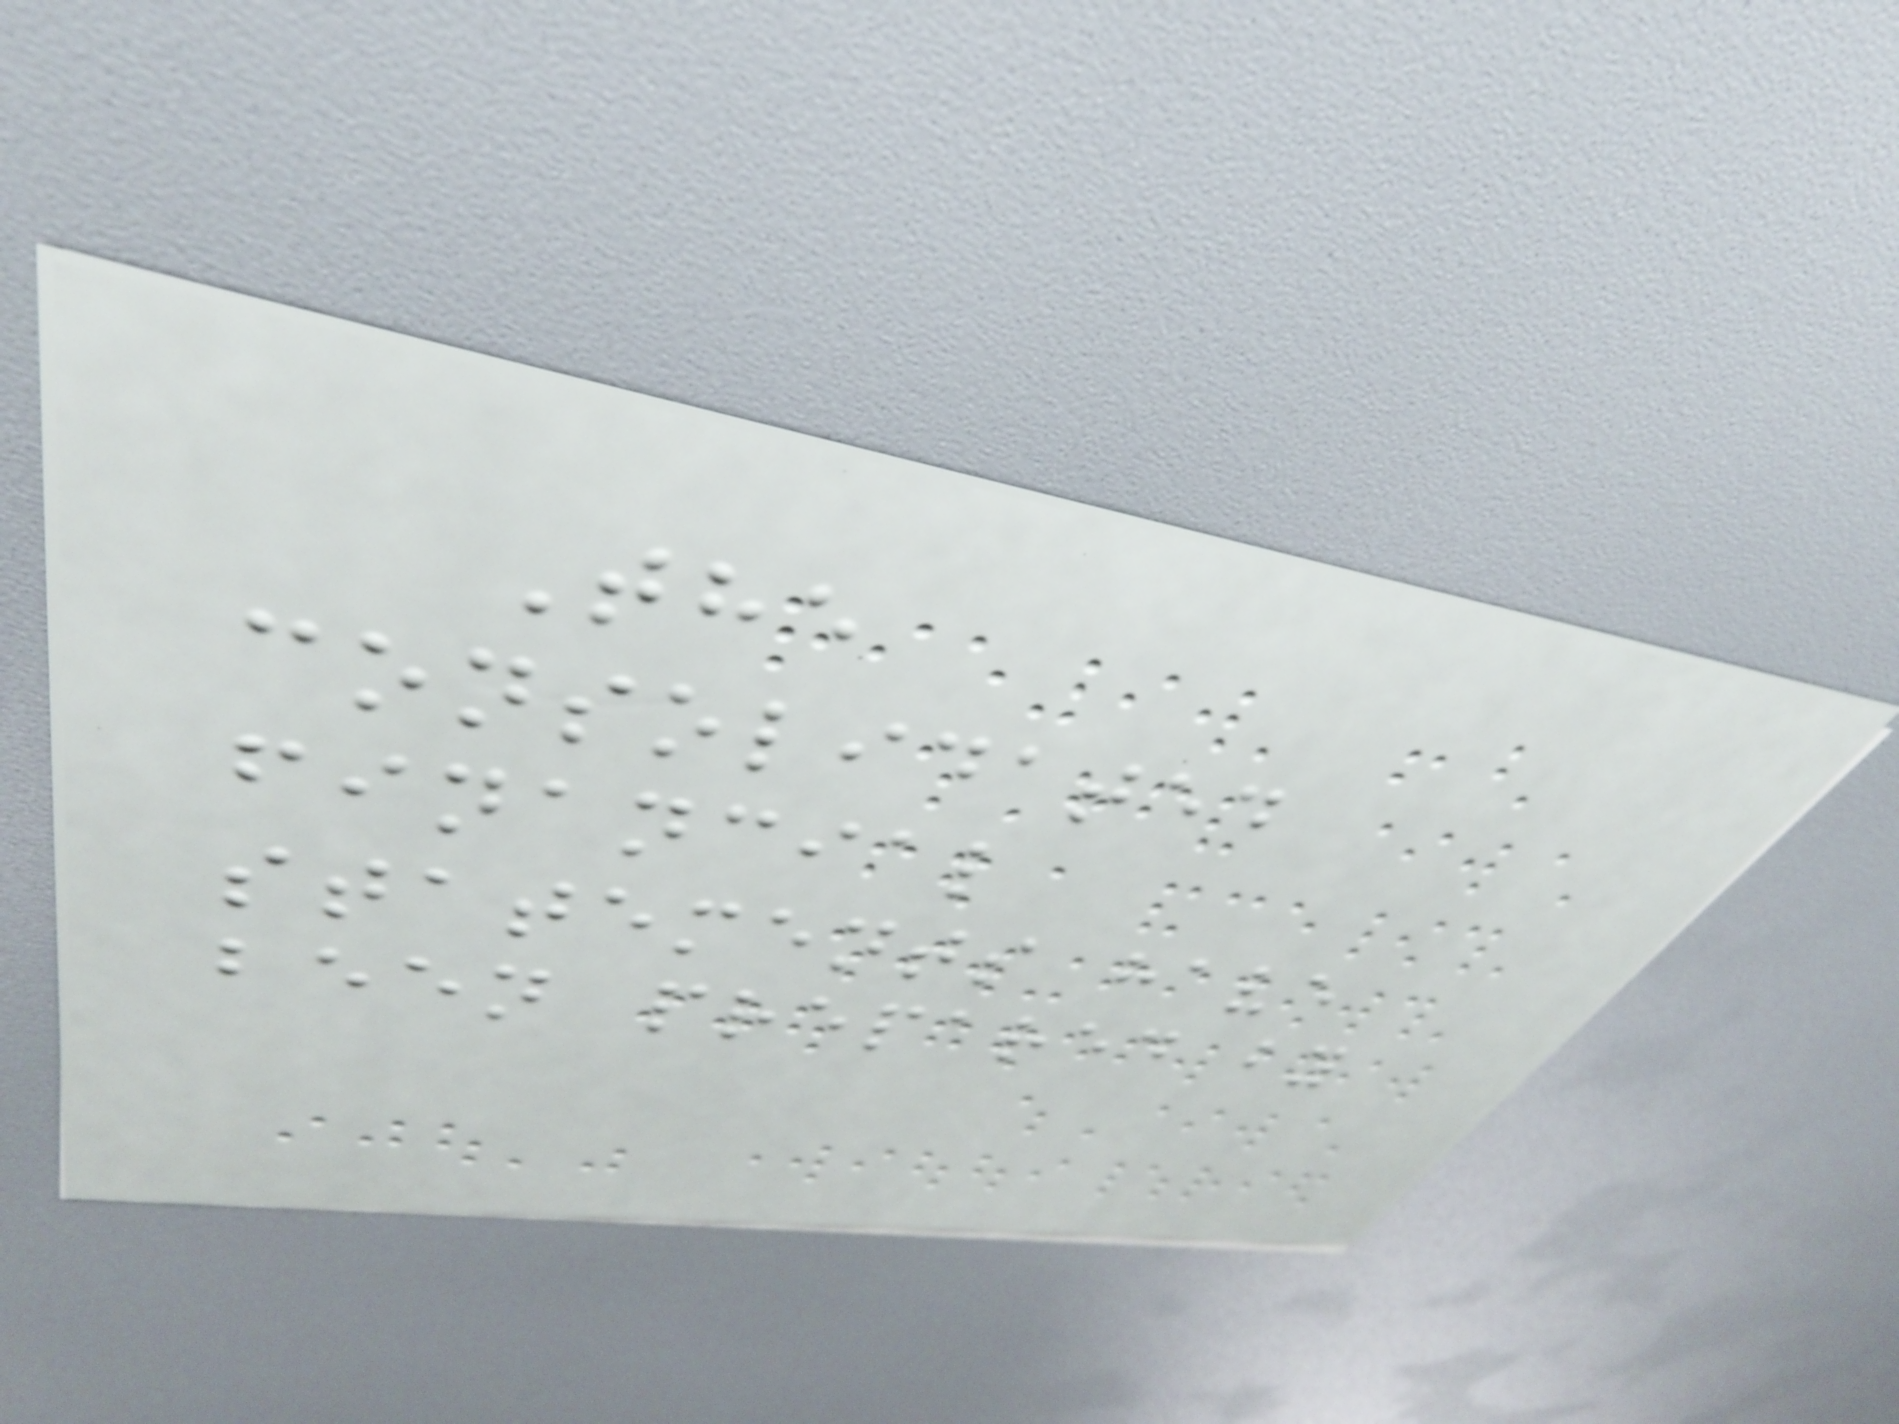The
consolidated
financial
statements have
been prepared by
